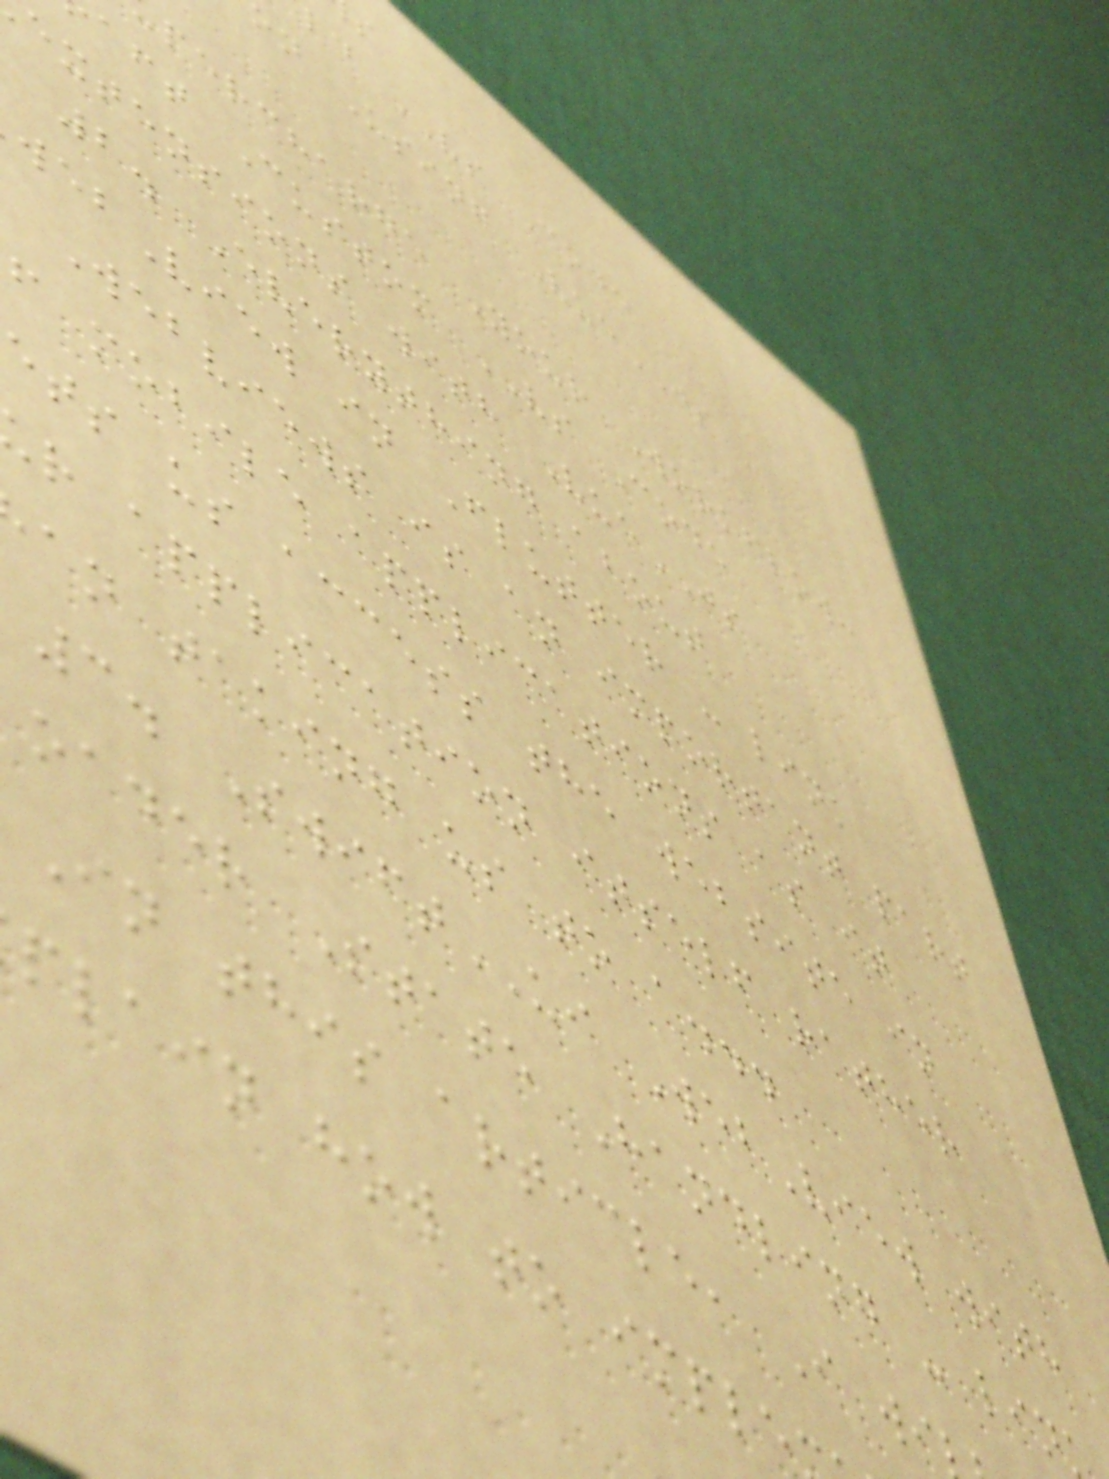ld VS Code
on Using VueJS -
percharge Your Workflow:
aft Custom VS Code
extensions with VueJS
2. Everything about
ebView in Flutter - link
Webviews is an important part
f mobile applications as it
ets us access the website in
r application itself rather
an taking us to a...
3. SwiftUI WebView with
oader State Handling - lin
In this article, I wi
plain how to imple
